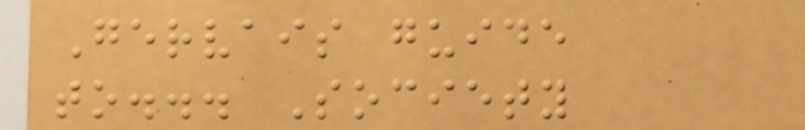Gervais guide
to... Society
